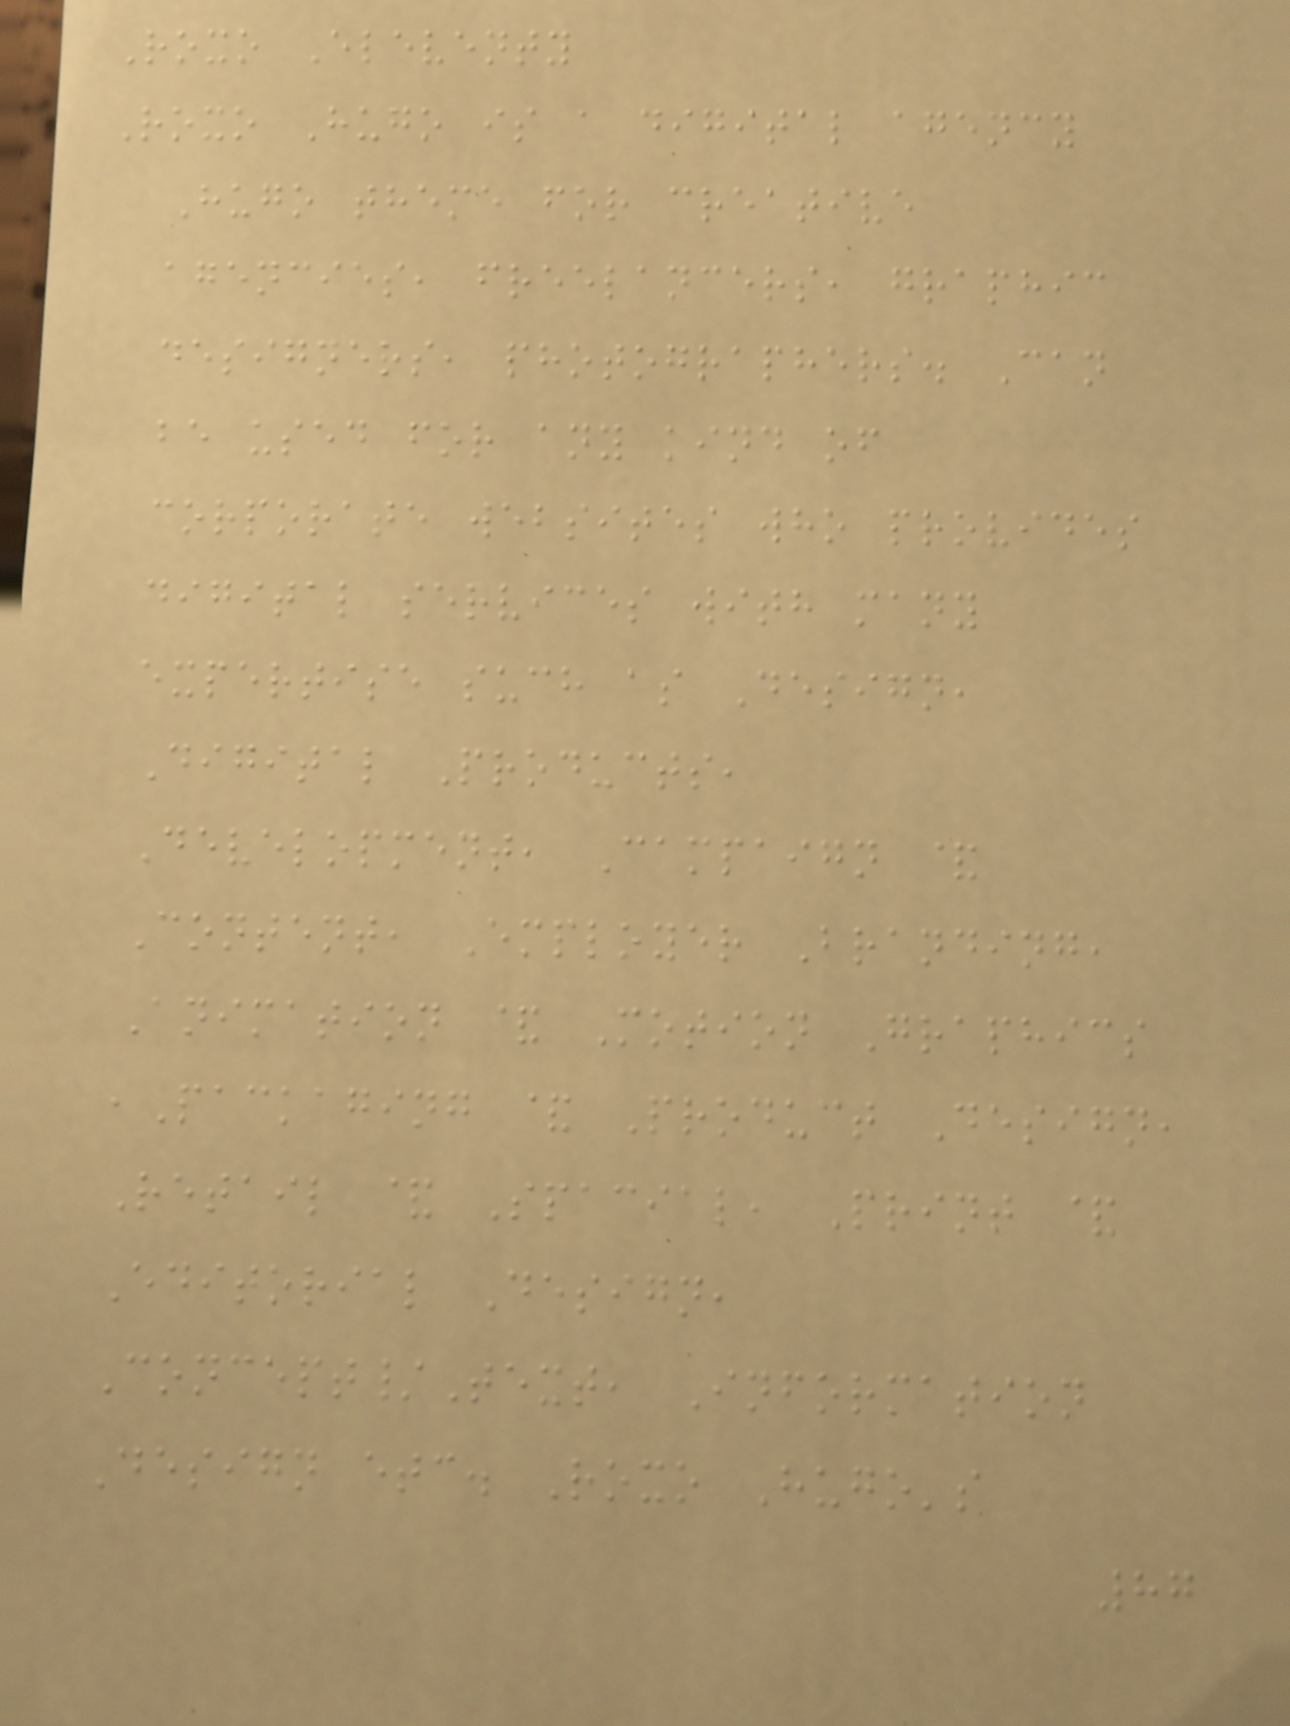Roxo Eleventy
Roxo Hugo is a digital agency
Hugo theme for creative
agencies, freelancers, graphic
designers, photographers. Can
be used for any kind of
corporate websites who provides
digital services with many
expertise such as Design,
Digital Products,
Development, Campaign &
Content, Employer Branding,
Animation & Motion Graphics
,Packaging & Product Design,
Retail & Spacial, Print &
Editorial Design,
Concept/Text, Information
Design etc. Roxo Hugo's
87
